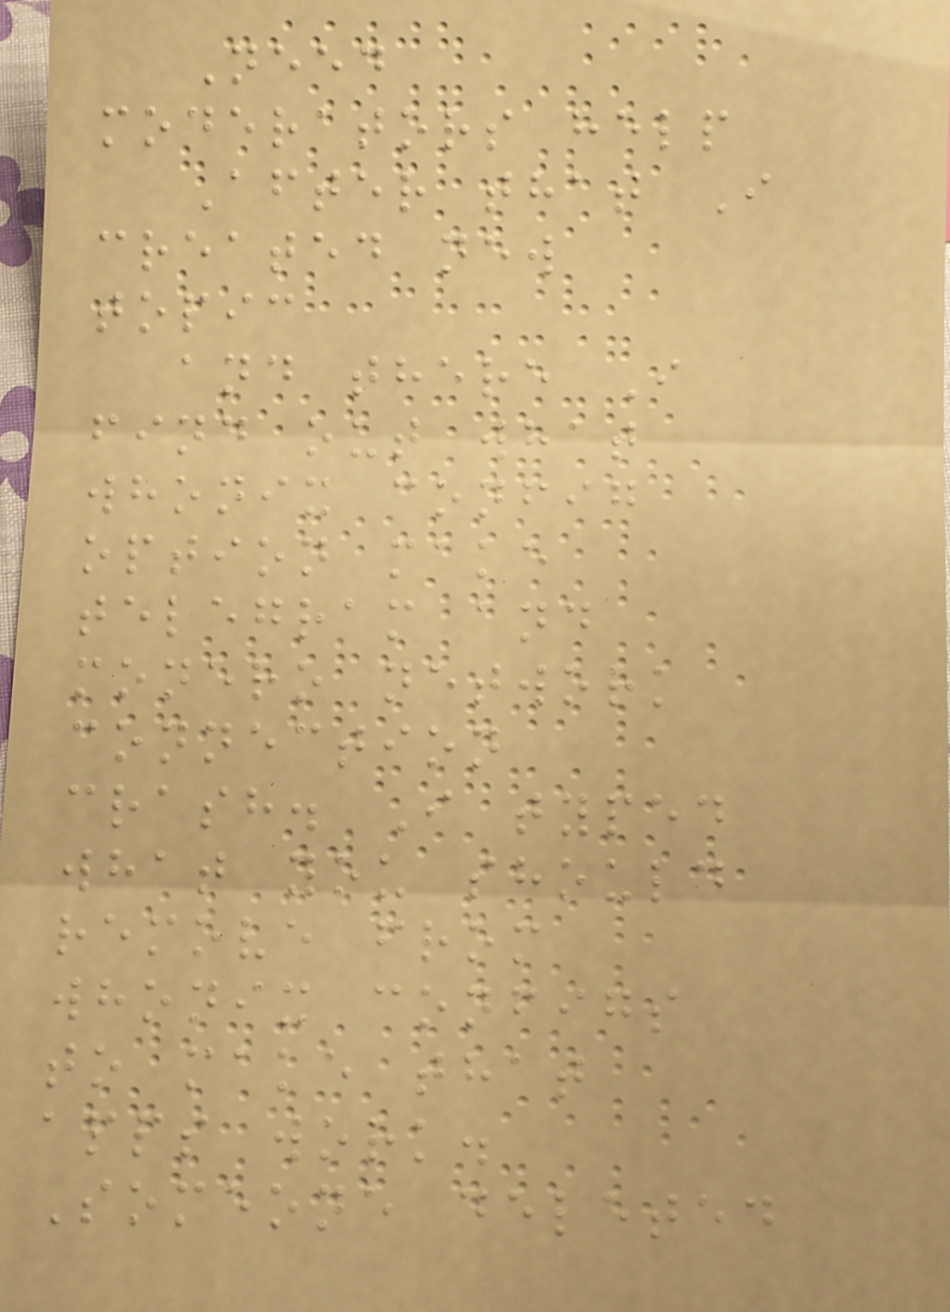Need
moderators help
After that I
created new
topic
and there I
find out what
whonix config
option make
telegram and
monero network
connection
crash. I typed
what you should
remove from
whonix configs
to make that
apps work.
Someone deleted
